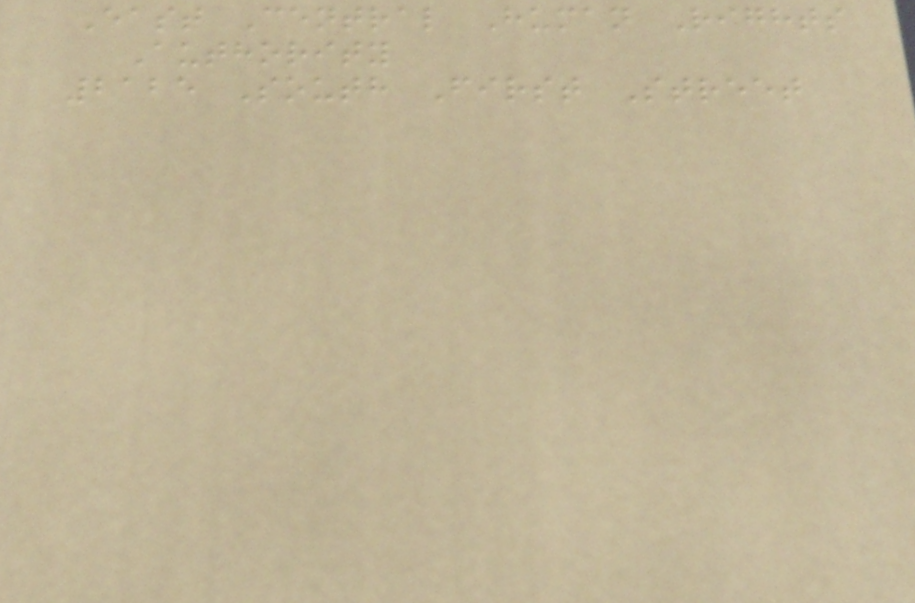East Central Human Rights
Authority
2125 South First Street
